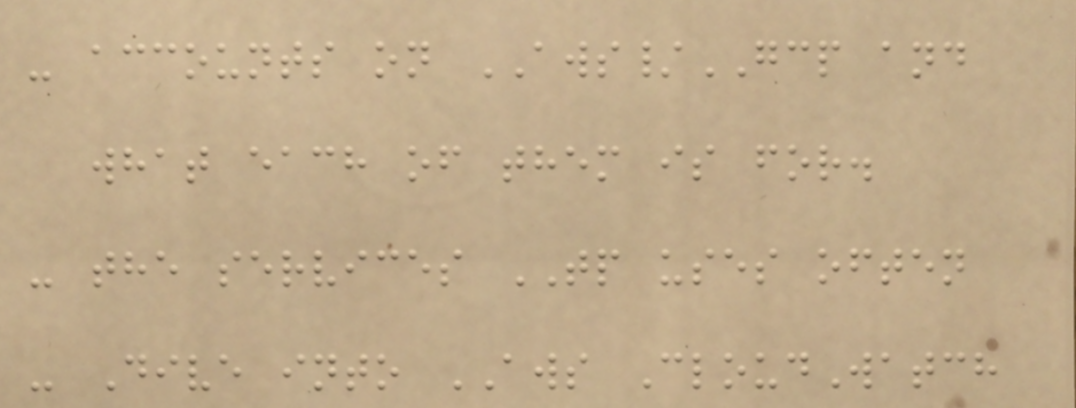- accounts on AWS/GCP and
what each of them is for.
- the services TP uses often
- Dive into AWS CloudWatch
